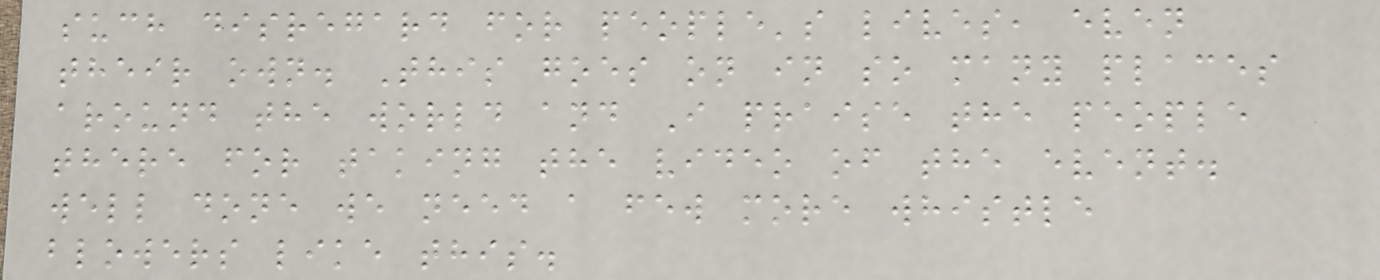such disregard for people's lives, even
their own. This goes on in so many places
around the world and I praise the people
there for taking the video of the event.
well done we need a few more whistle
blowers like this.
